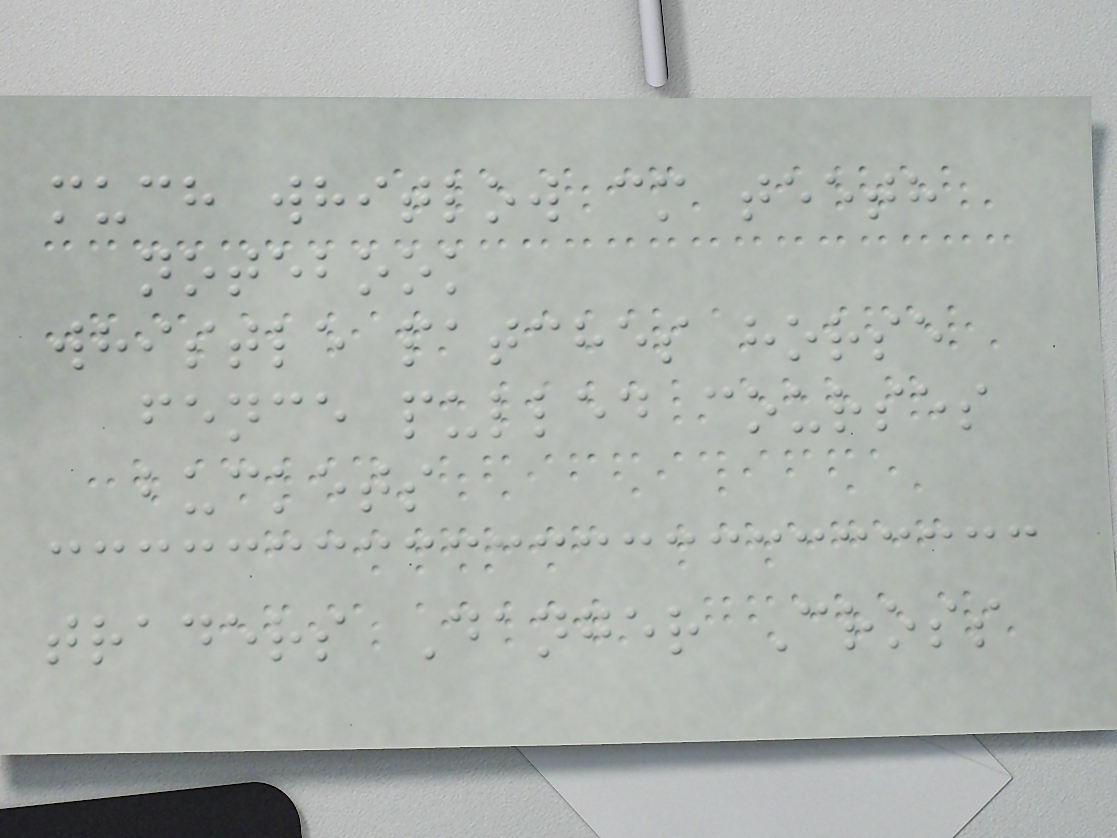much whitlow cm teeth
notebook
whistle patches horse
fence pulled courses
buckets
traders Danger Cross
